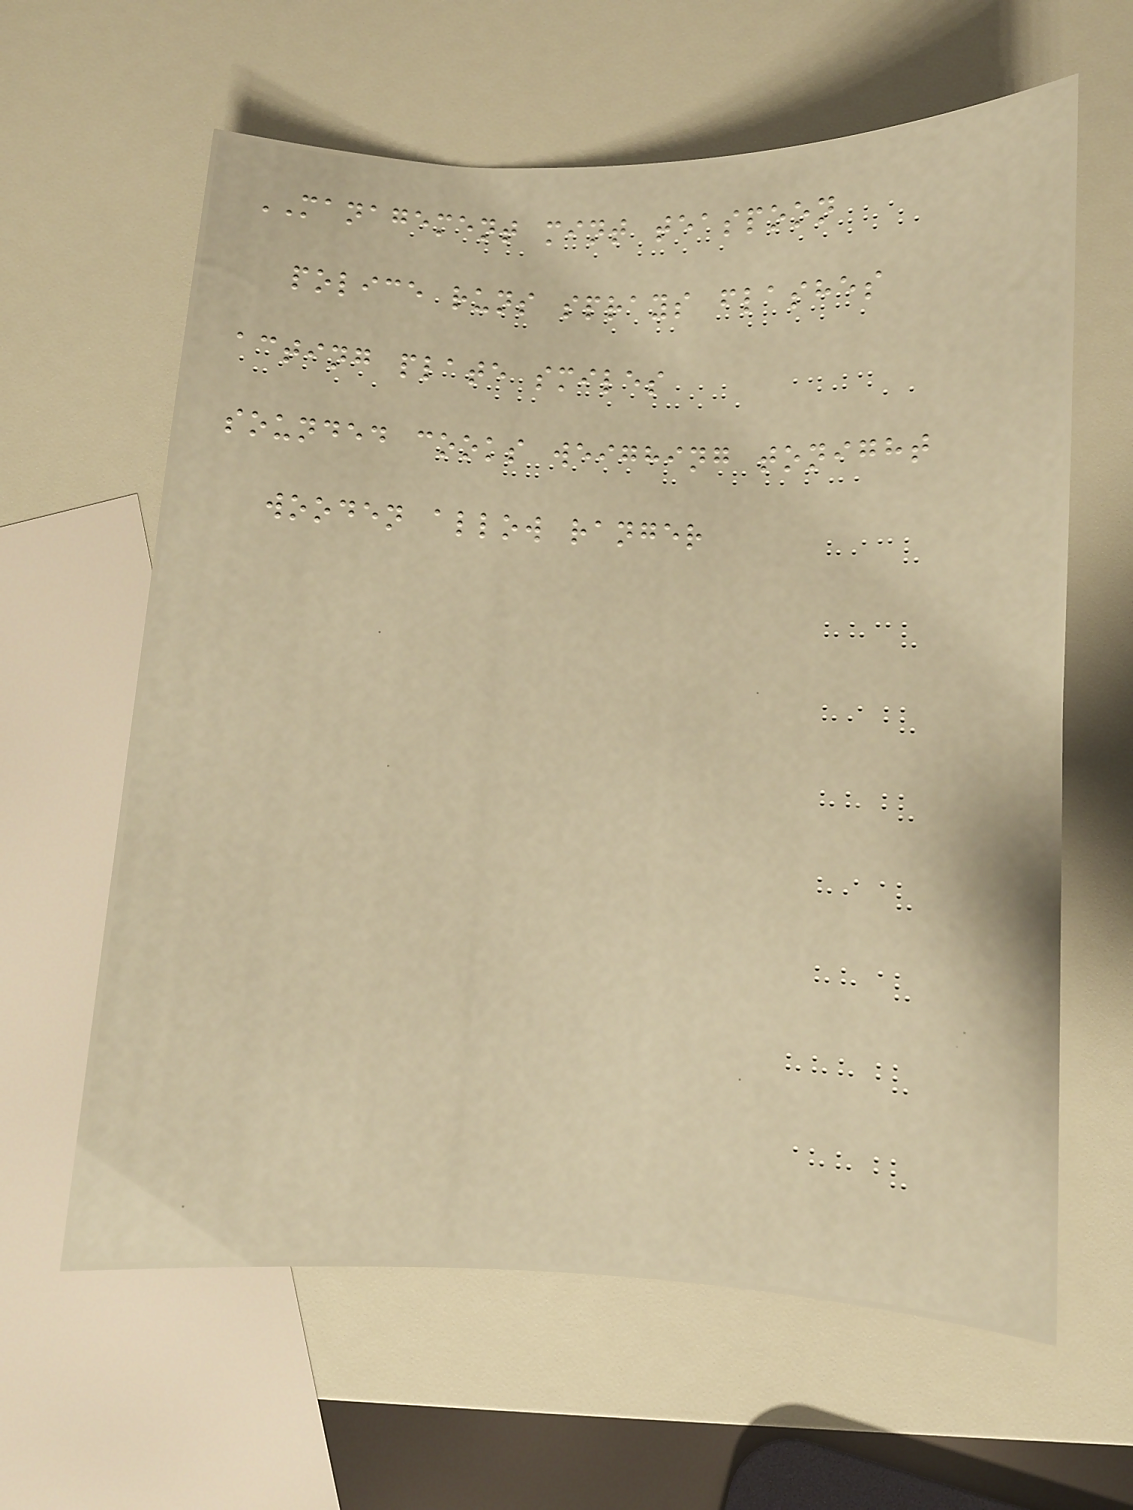MANAGEMENT mint teaspoon
police runs sprays flashes
acting plate smiles
sounded cooks weighing tonight
wooden allow ranger
